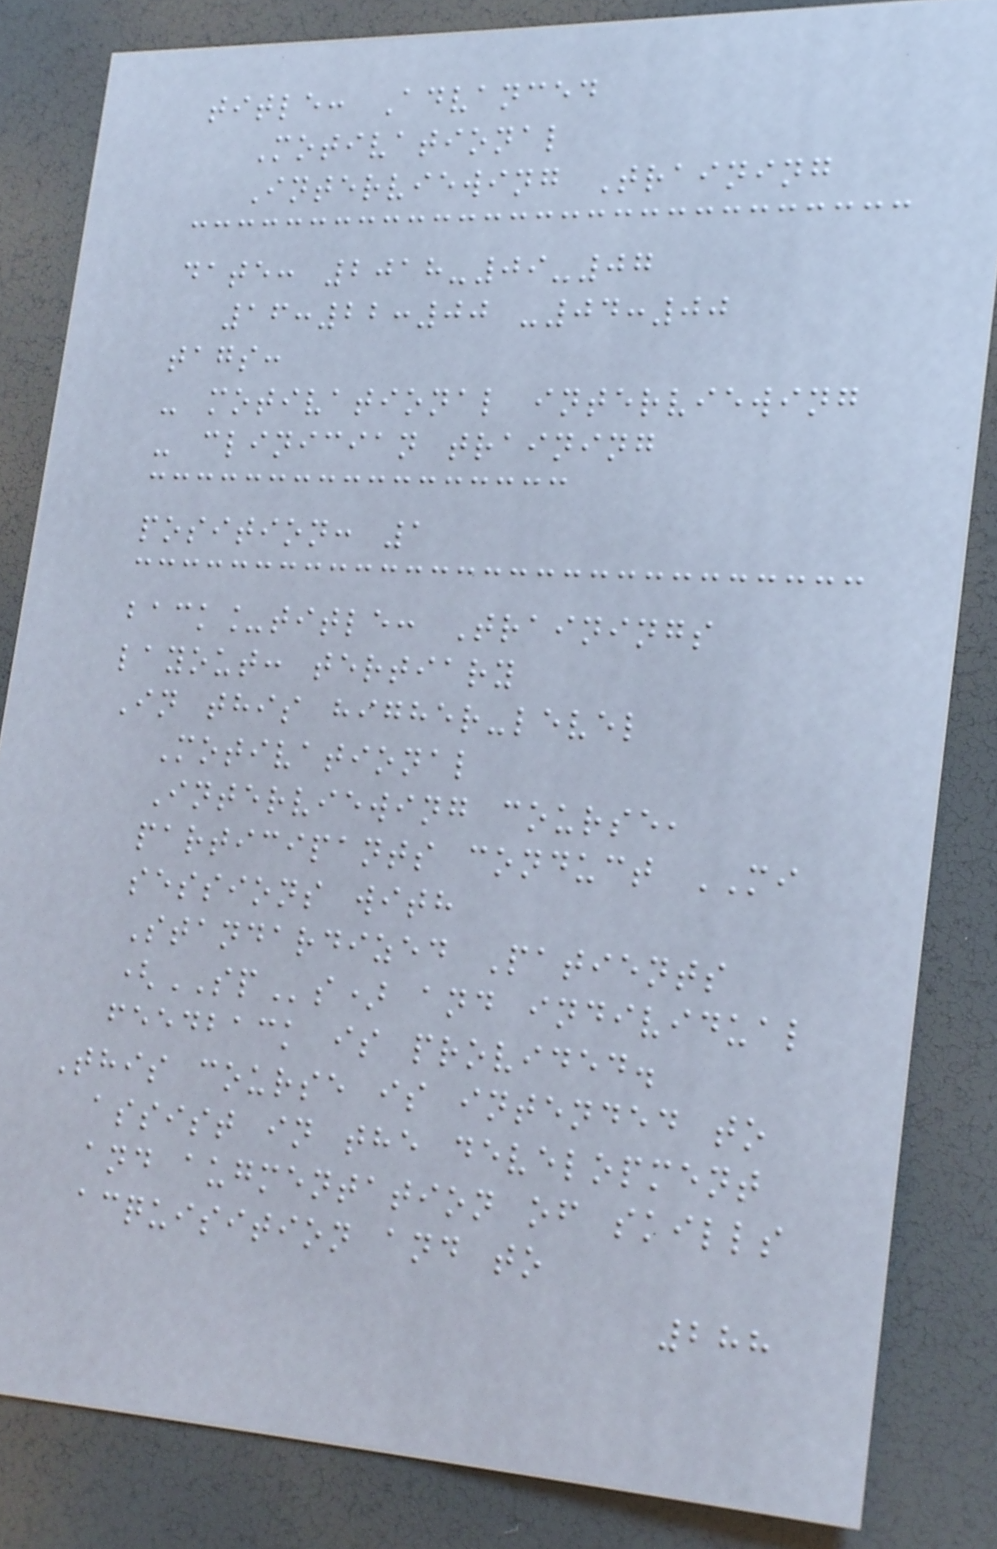title: Advanced
Motivational
Interviewing Training
date: 2018-09-07
16:22:00 -04:00
tags:
- motivational interviewing
- clinician training
position: 1
back_title: Trainings
layout: tertiary
In this higher-level
Motivational
Interviewing course,
participants conduct MI
sessions with
Standardized Patients
(SPs) and individual
feedback is provided.
This course is intended to
assist in the development
and augmentation of skills
acquisition and to
288
